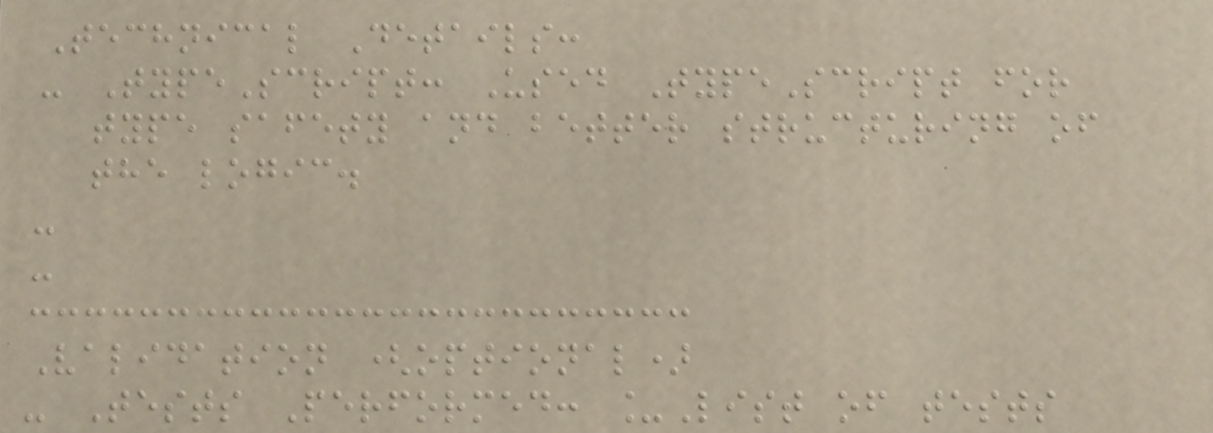Technical Details:
- TypeScript: Used TypeScript for
type safety and better structuring of
the logic.
-
-
Validation (optional)
- Tests Performed: _List of tests
